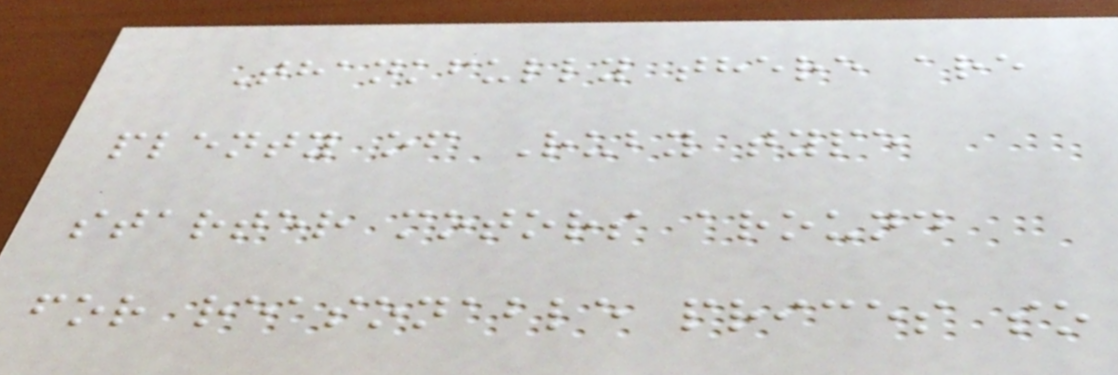Thankfully there are
plenty of Ruby type
starter motors around
for reasonable prices so
